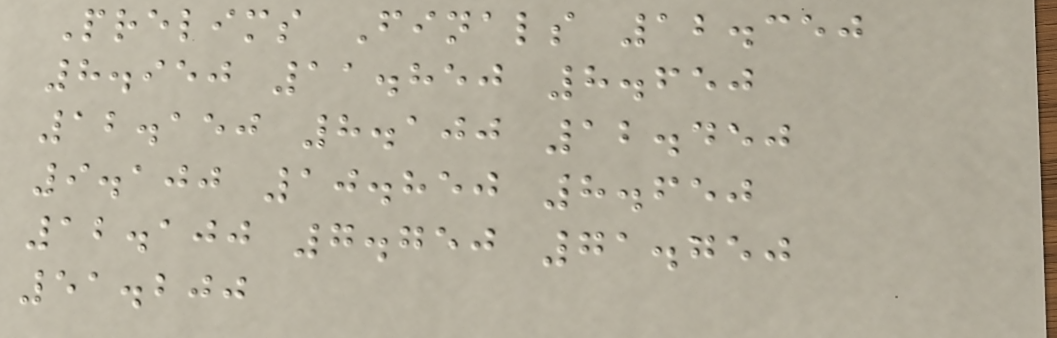Prelims Finals 12.350
8.950 11.850 8.650
12.150 8.100 12.450
9.100 10.850 8.650
12.100 7.750 71.750
51.200
